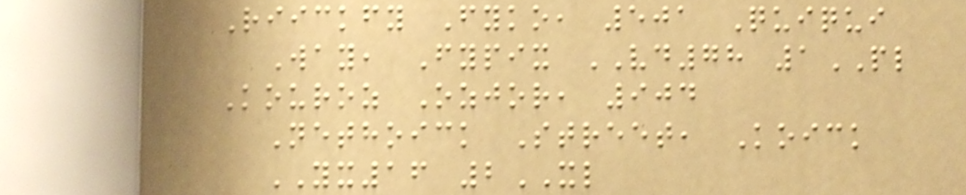Riickfy Fyko, 501 Quiqui
Way, Fypix VD78 1PL
Kouroz Ozjor, 904
Nethoick Street, Koick
YX16 2XL
